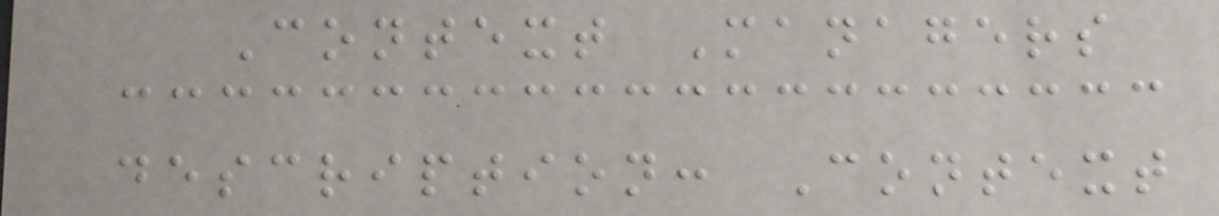Context Managers
description: Context
